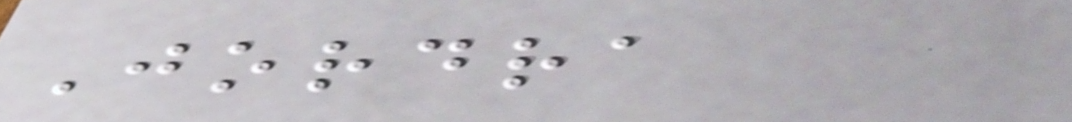Jordra
